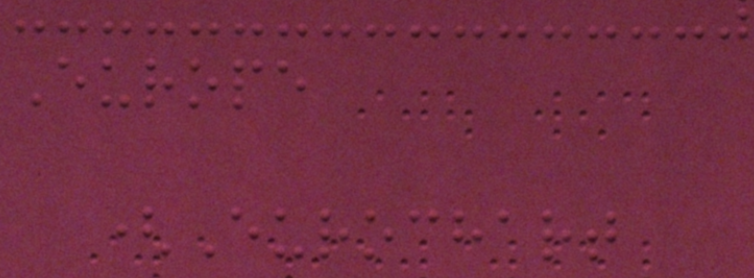Europe
(Eurochart
